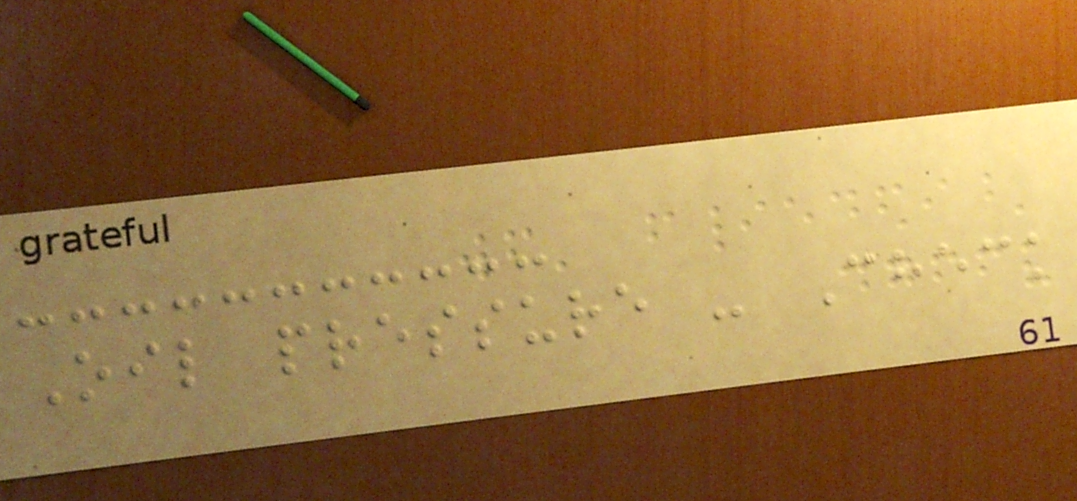Oil pressure - Check
